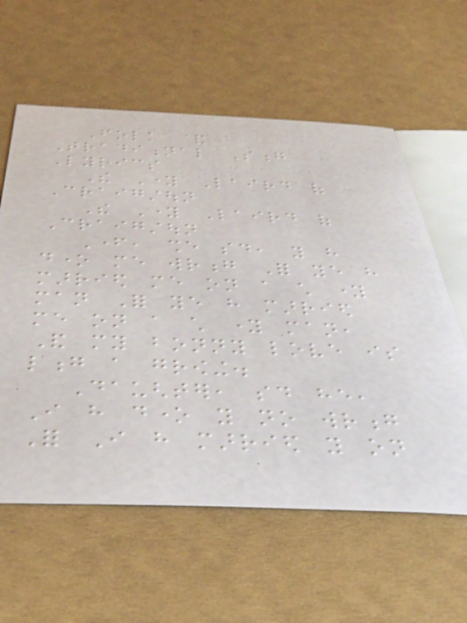Folk &
Traditional Song
Lyrics
The Young Laird of
Craigstoun
The Young Laird of
Craigstoun
Father, she said, you have
done me wrong For ye have
married me on a child young
man For ye have married
me on a child young man,
And my bonny love is
long a growing.
Daughter, said he,
I have done you no wrong
For I have married you on
